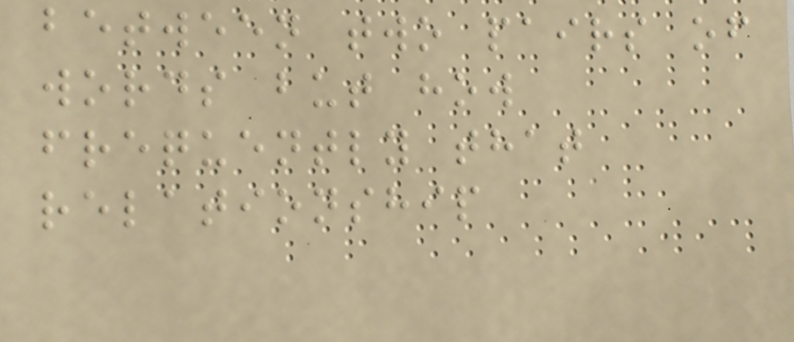between two pairs of
words but how
frequently that
relationship
